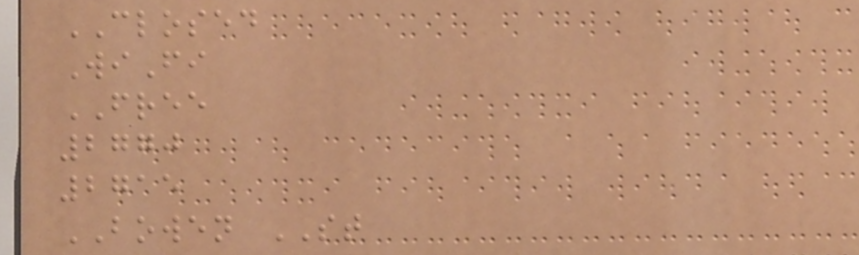CLOSED
WiFi
FREE
2770
2715
BOWEN ST
